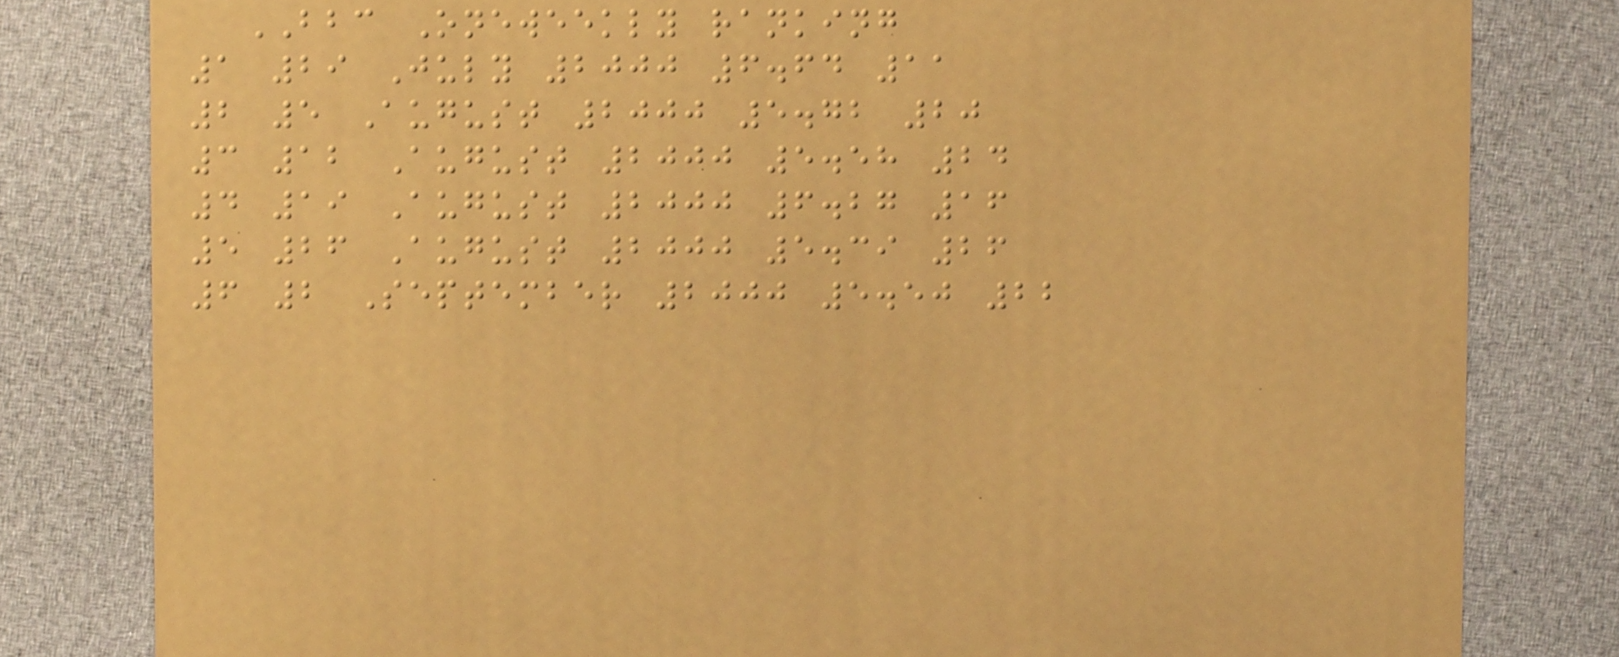BBC Oneweekly ranking
1 29 July 2000 6.64 11
2 5 August 2000 5.72 20
3 12 August 2000 5.58 24
4 19 August 2000 6.27 16
5 26 August 2000 5.39 26
6 2 September 2000 5.50 22
